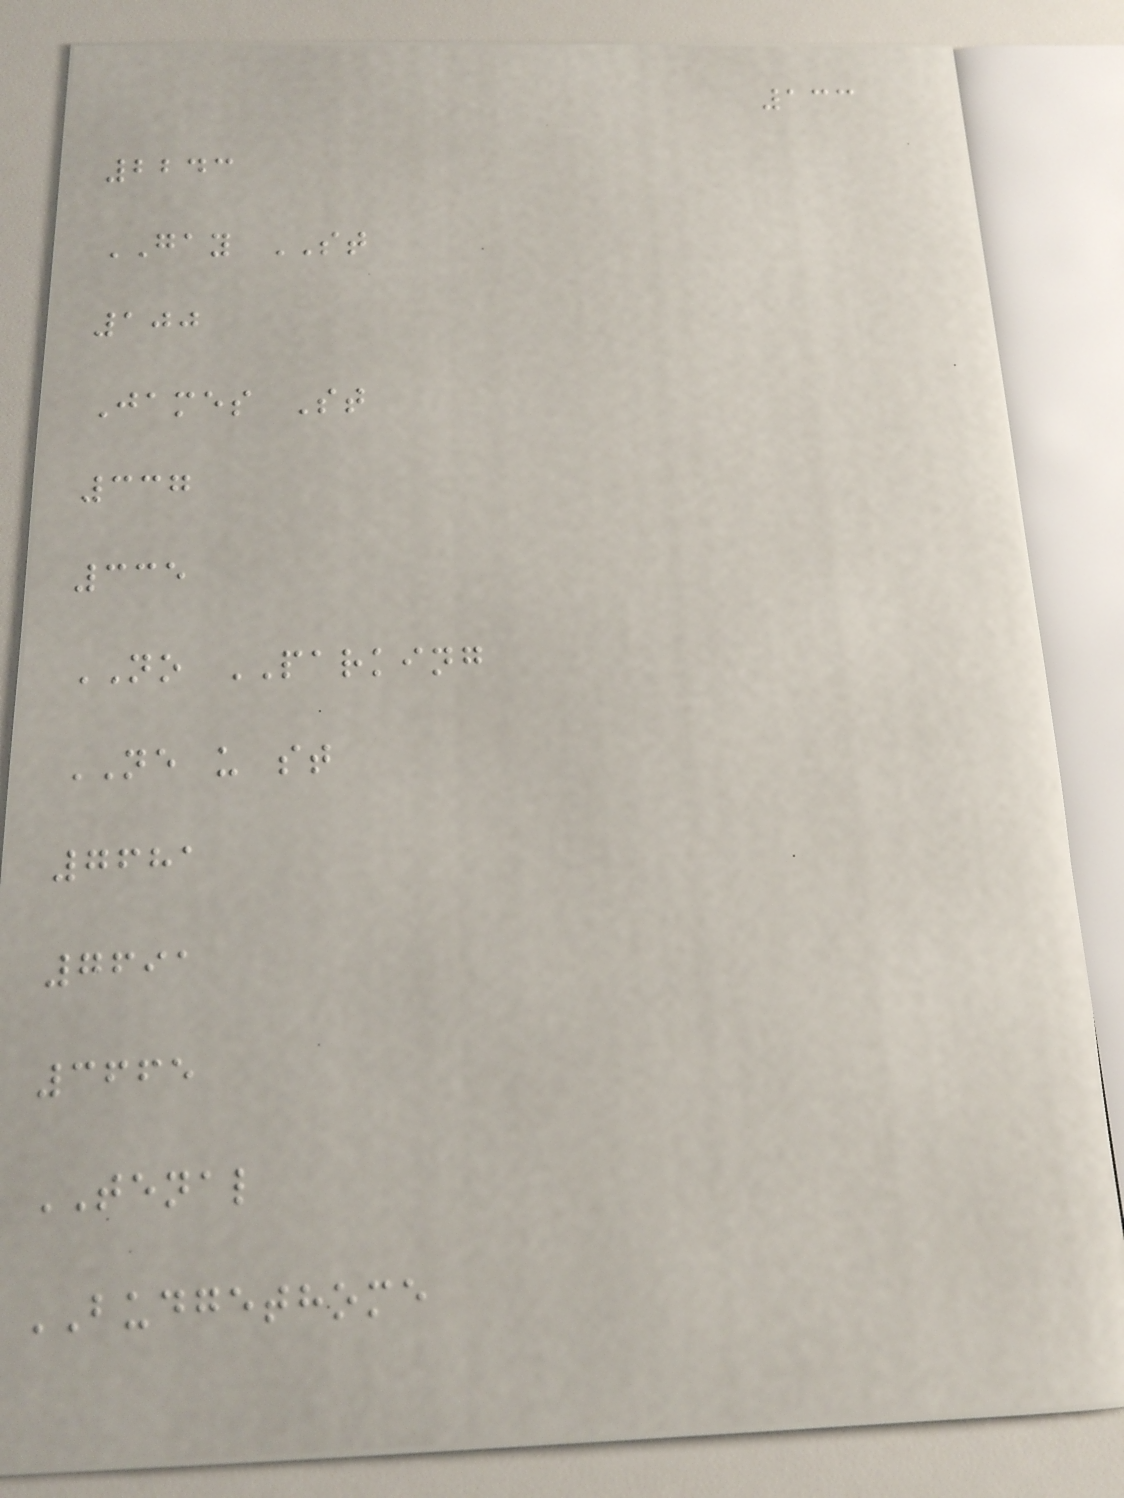133
2243
GAY ST
100
James St
337
335
NO PARKING
NE u st
7681
7691
3665
TENAL
BUDGETHOME
